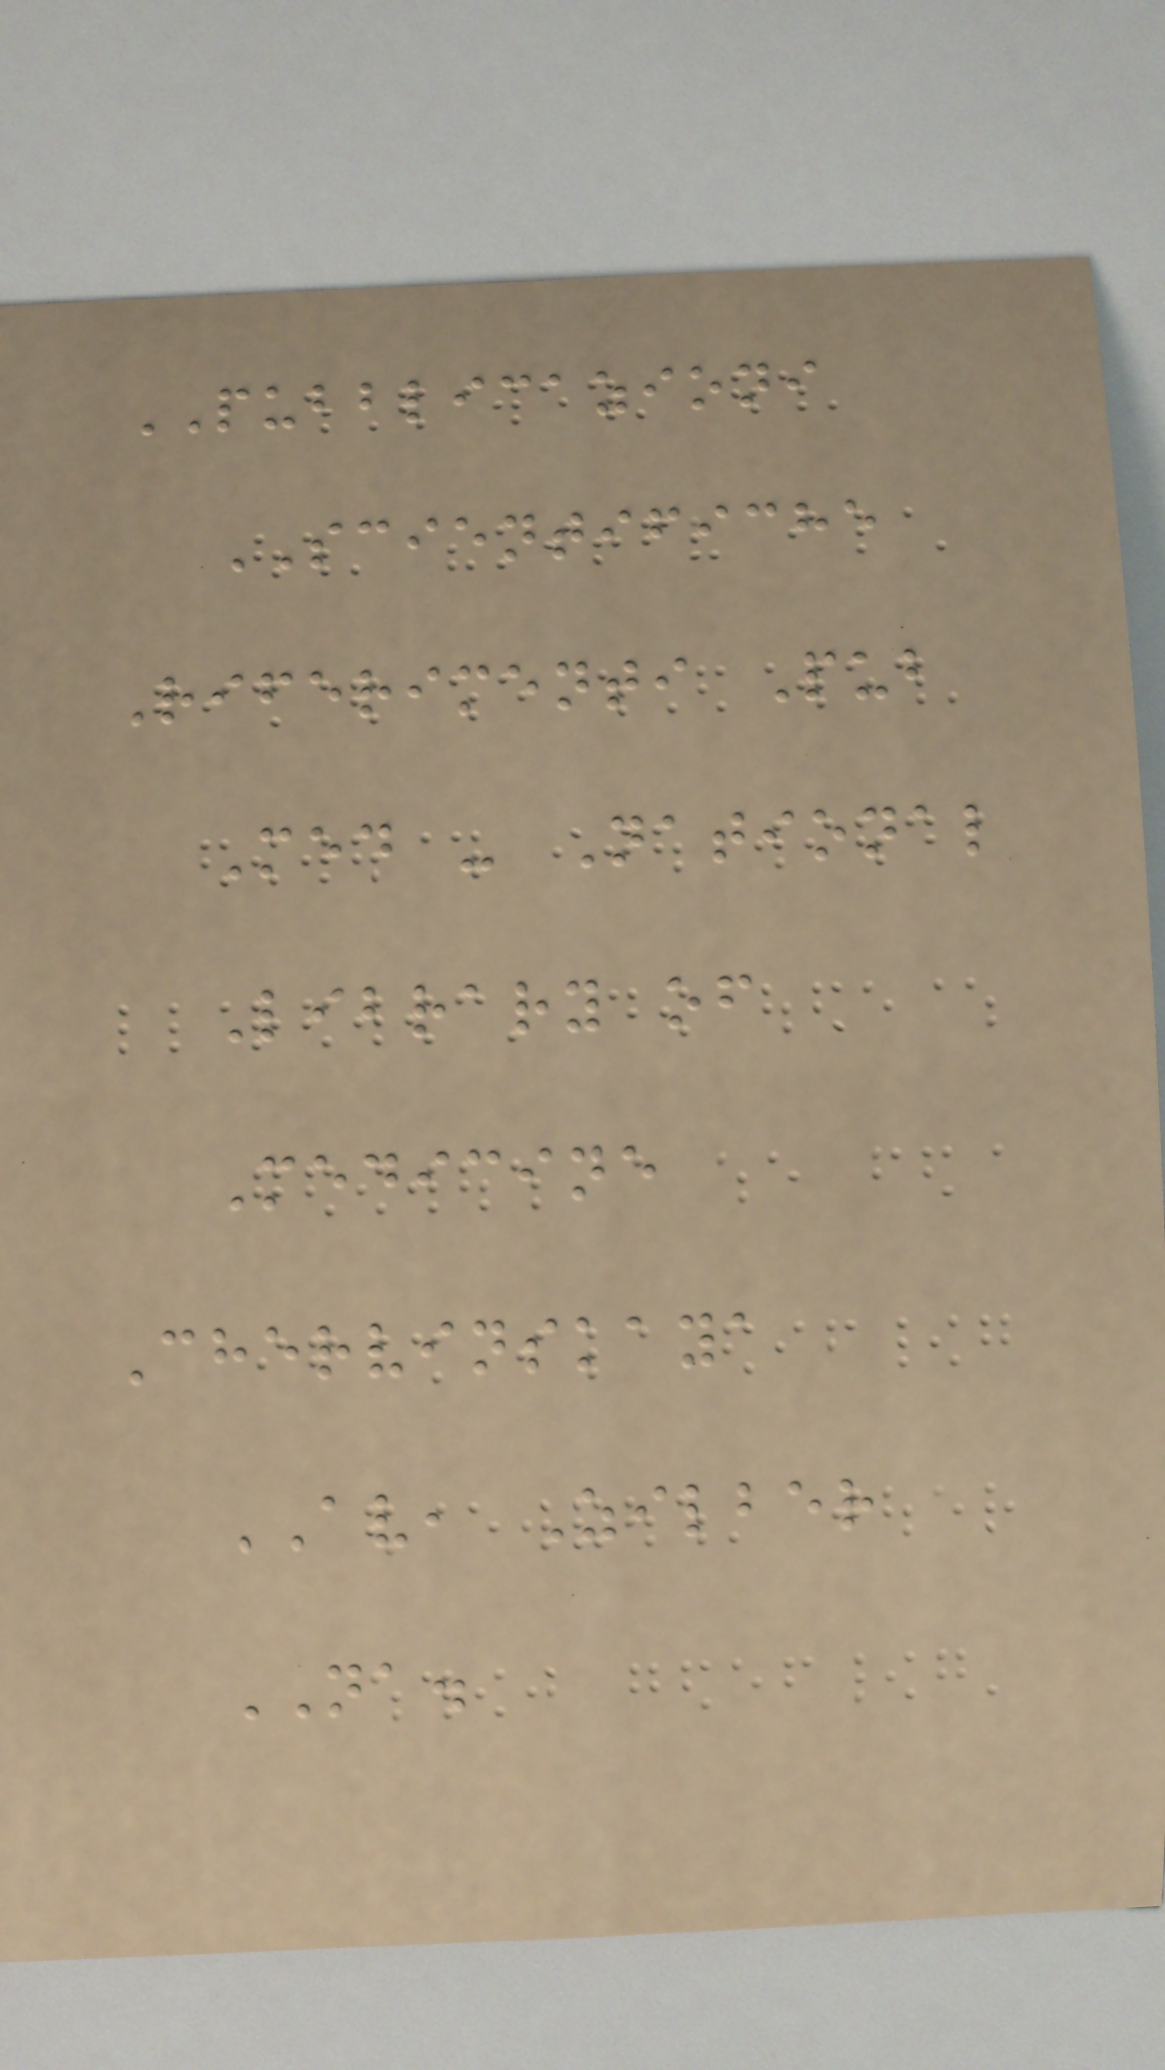PUBBLICAZIONI
SCIENTIFICHE
Riferimenti Pub
Med - National
Library of
Medicine
Chervinskaya
AV, Zilber
NA.
